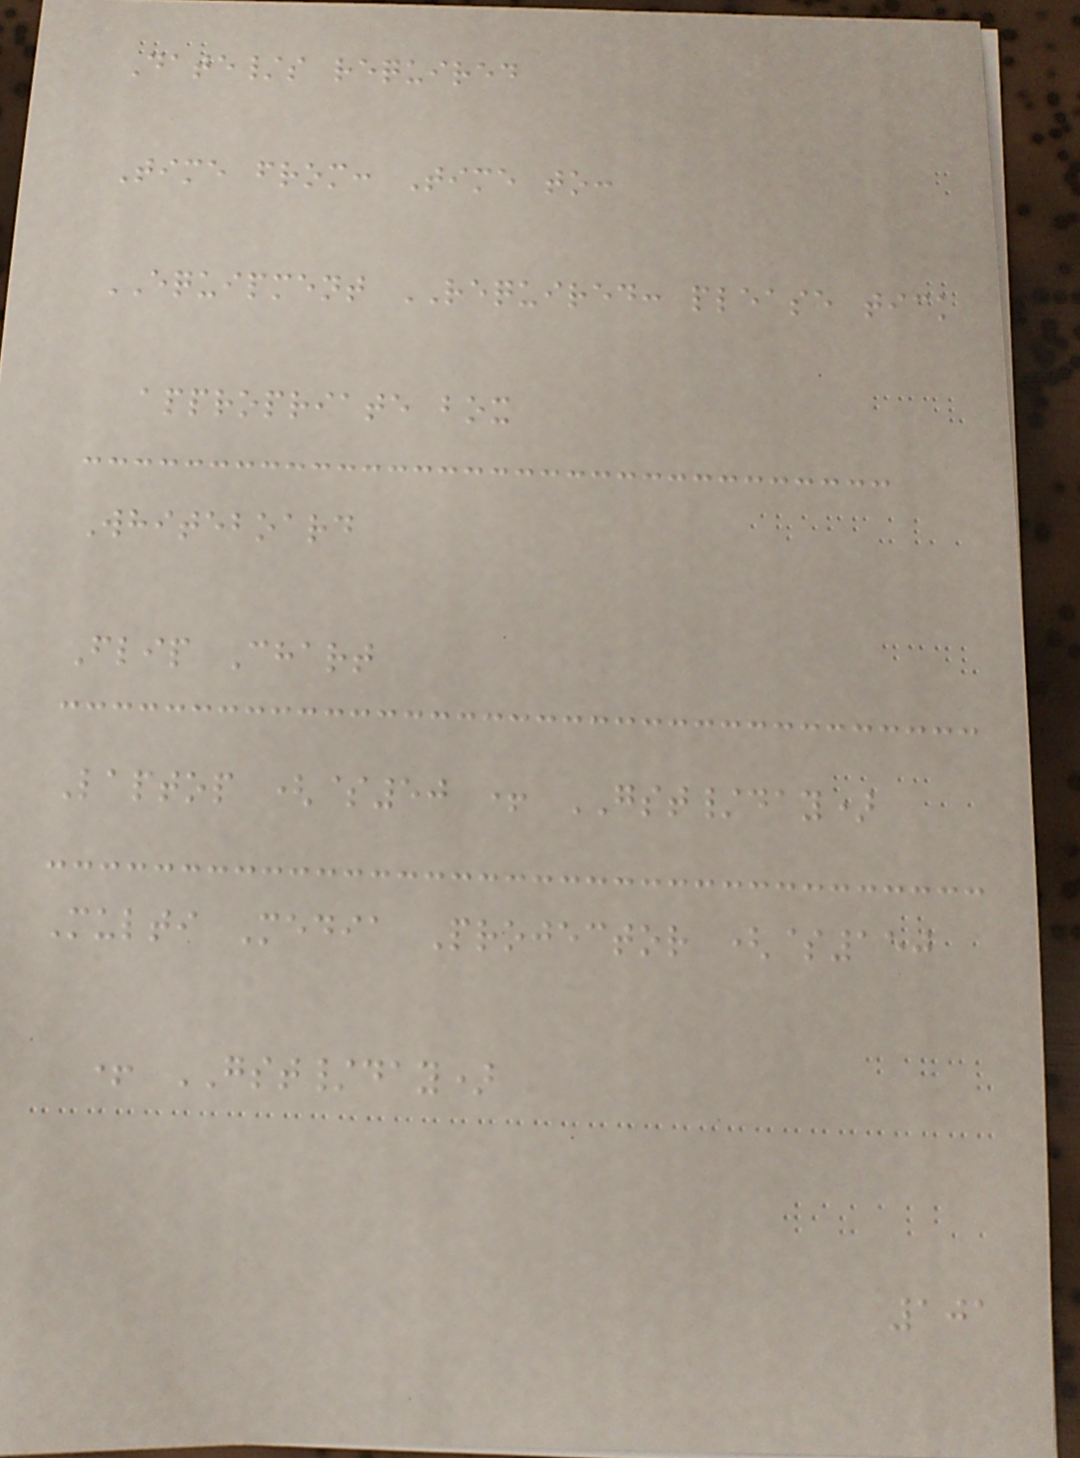Date/s required
Time from: Time to:
EQUIPMENT REQUIRED: please tick
appropriate box
Whiteboard
Flip Chart
Laptop ($50 + GST/day)
Multi Media Projector ($150
+ GST/day)
101
